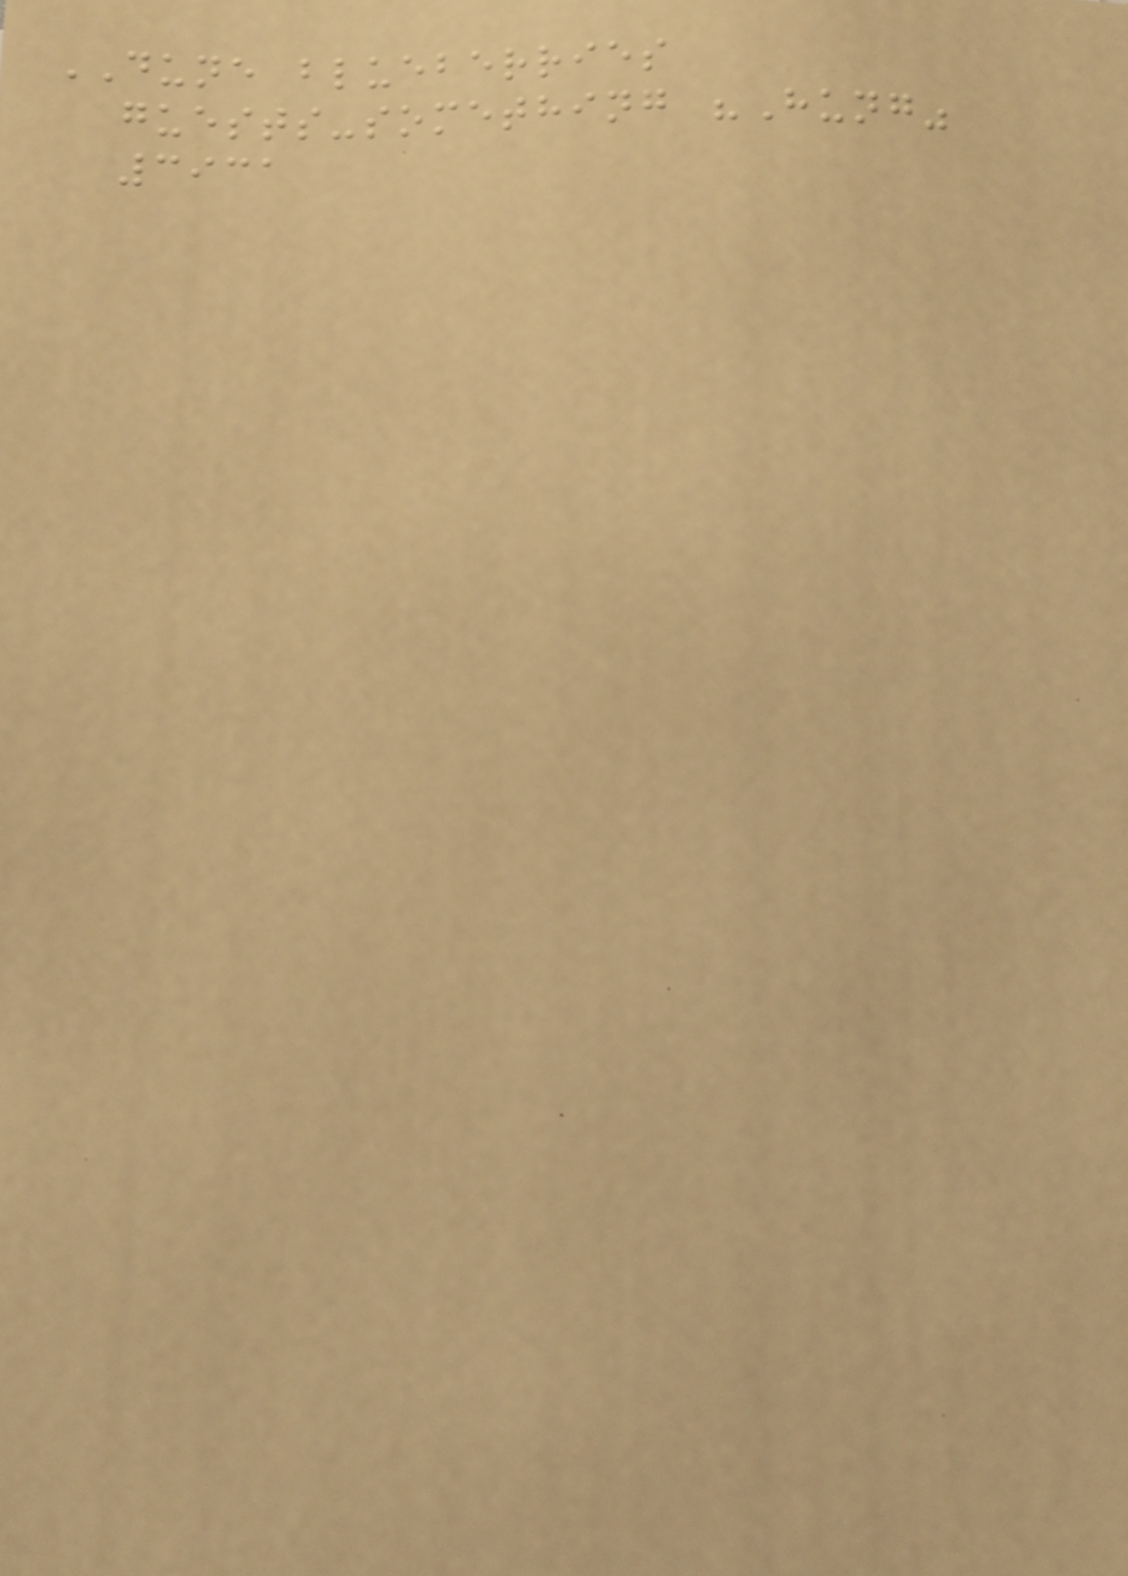DUNE blueberries
guests-something "Hung"
3931
